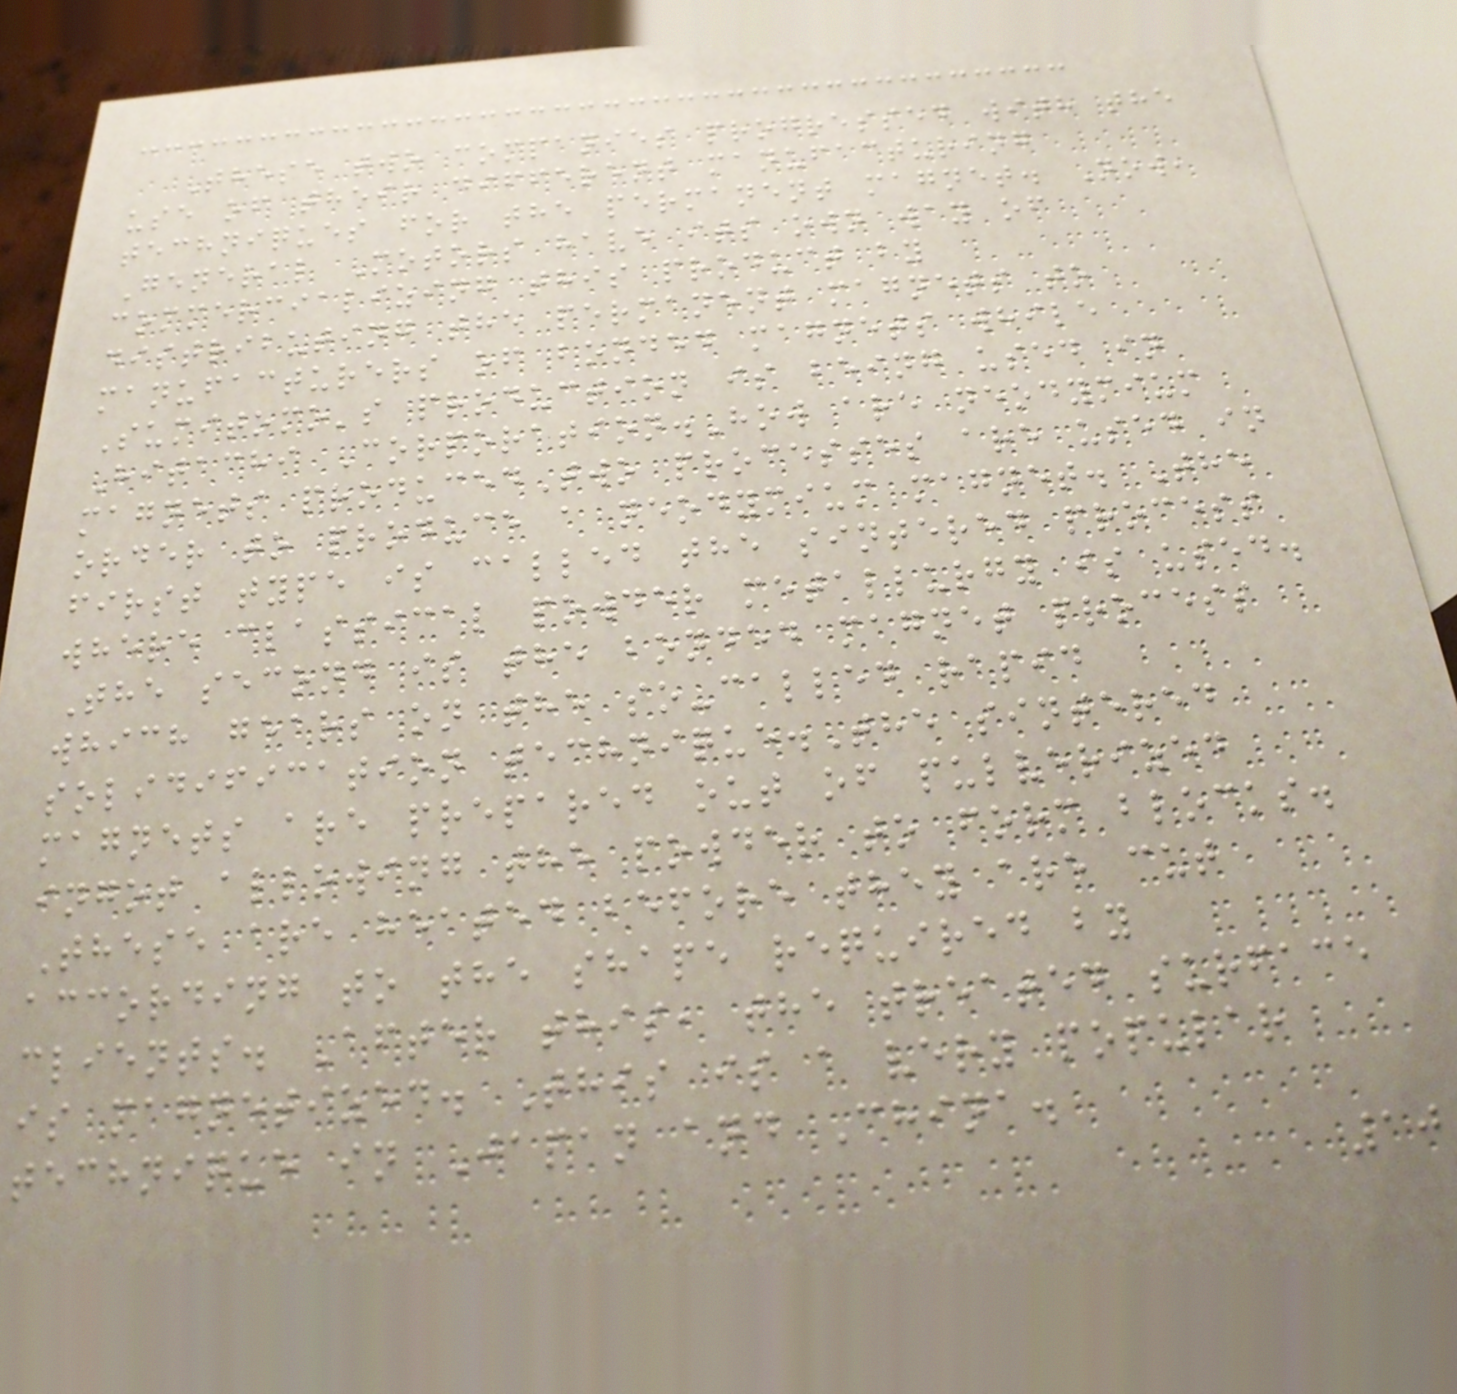These two companies progressed with the
use of their different manufacturing
techniques for the permanent magnet. Now,
General Motors have its own way of
commercializing this product by
distributing the permanent magnets to
manufacturers of bonded magnets while
Sumitomo's production is being used in
Hitachi Corporation.How are neodymium
magnets producedTwo processes are used in
order to produce a neodymium magnet. The
first type is called the sintered process
where classical powder metallurgy is used.
The second is the bonded magnet process
which gears on the so-called rapid
solidification technique.The sintered
magnets are prepared out of pulverized
ingot allowing the powder to form blocks.
These are heated before they are cut
according to the shape required by
clients. After this, the treated surface
is magnetized. This is a very popular
technique in Japan and China.
10
